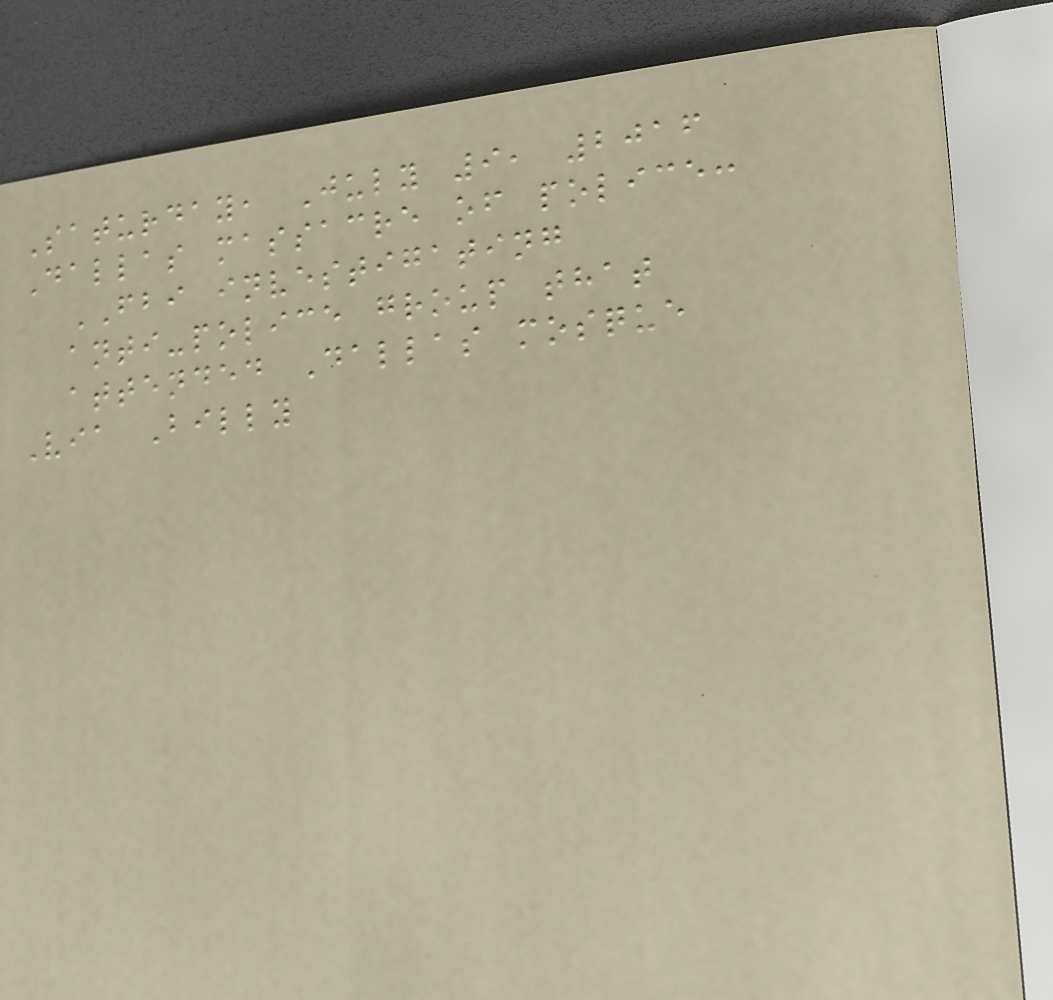Saturday, July 9, 2016
Dallas massacre of police:
FBI investigating
anti-police group that
attended Dallas mosque
Via Billy
